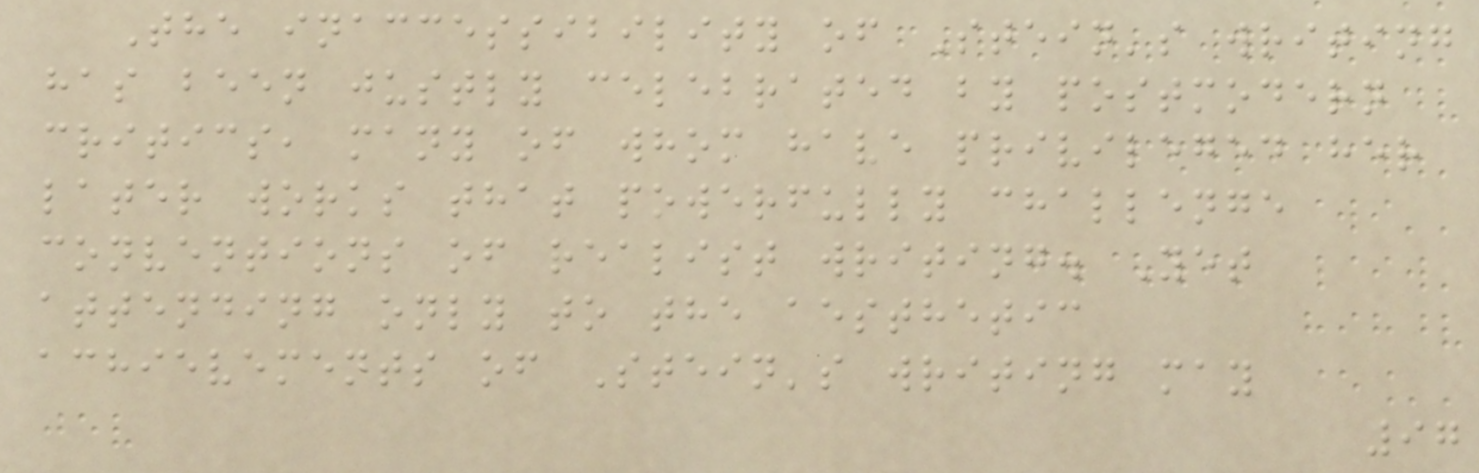The inaccessibility of Stein's writing
has been justly celebrated by postmodern
critics, many of whom have privileged her
later works that powerfully challenge
conventions of realist writing. Yet
attending only to the aesthetic
achievements of Stein's writing may
97
